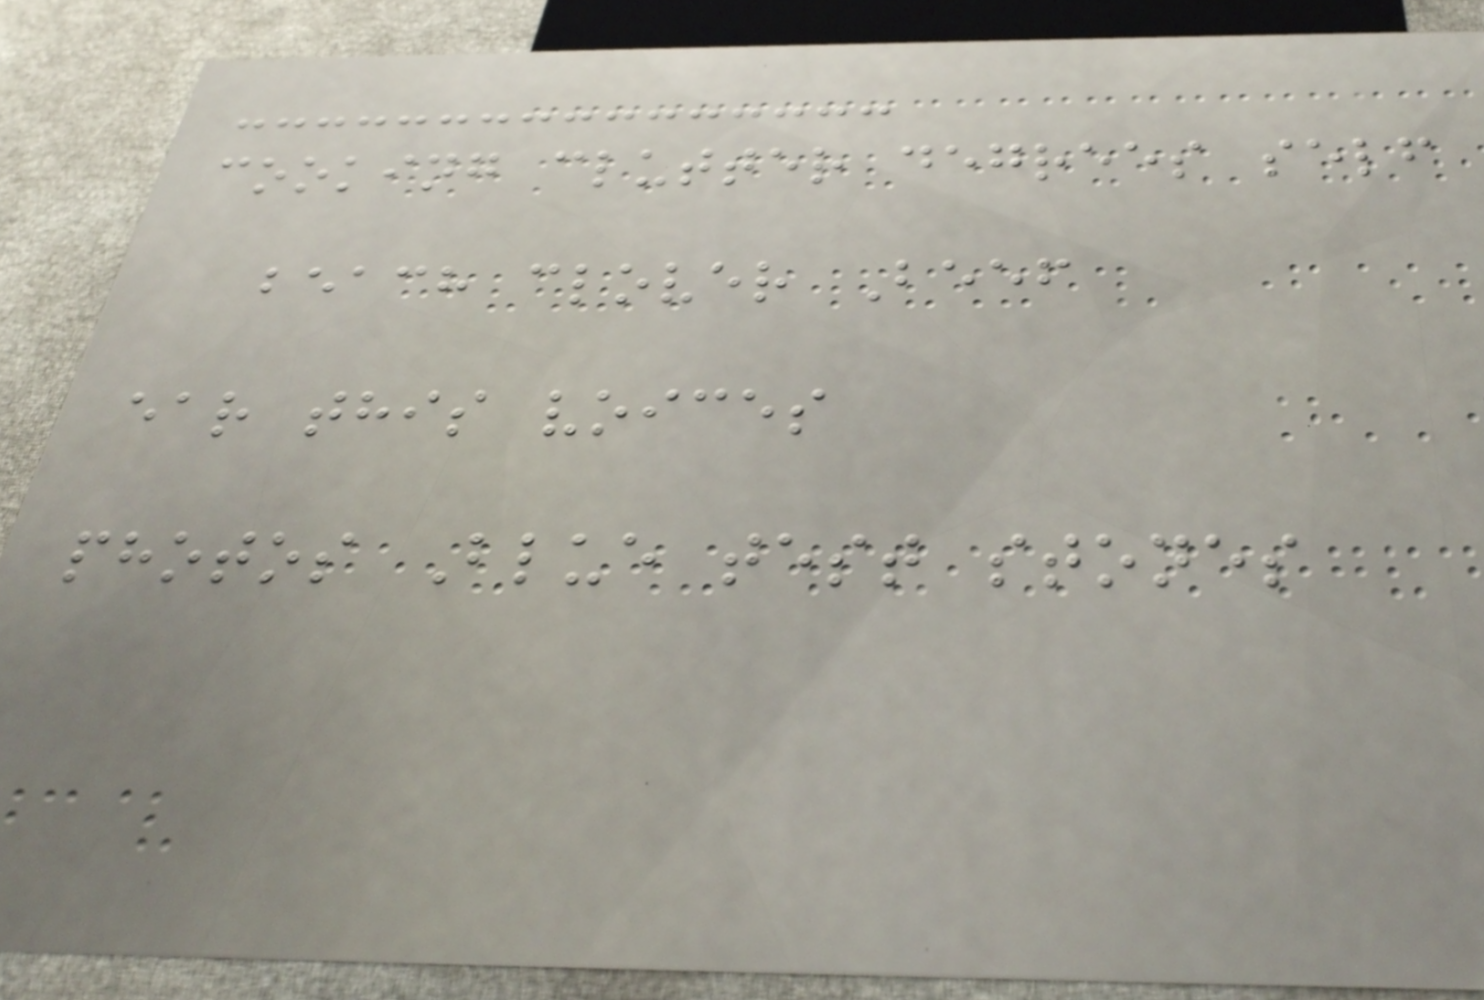cooking clutter degrees self
beach clover Beef
ear this voices
photos Blue test stones
